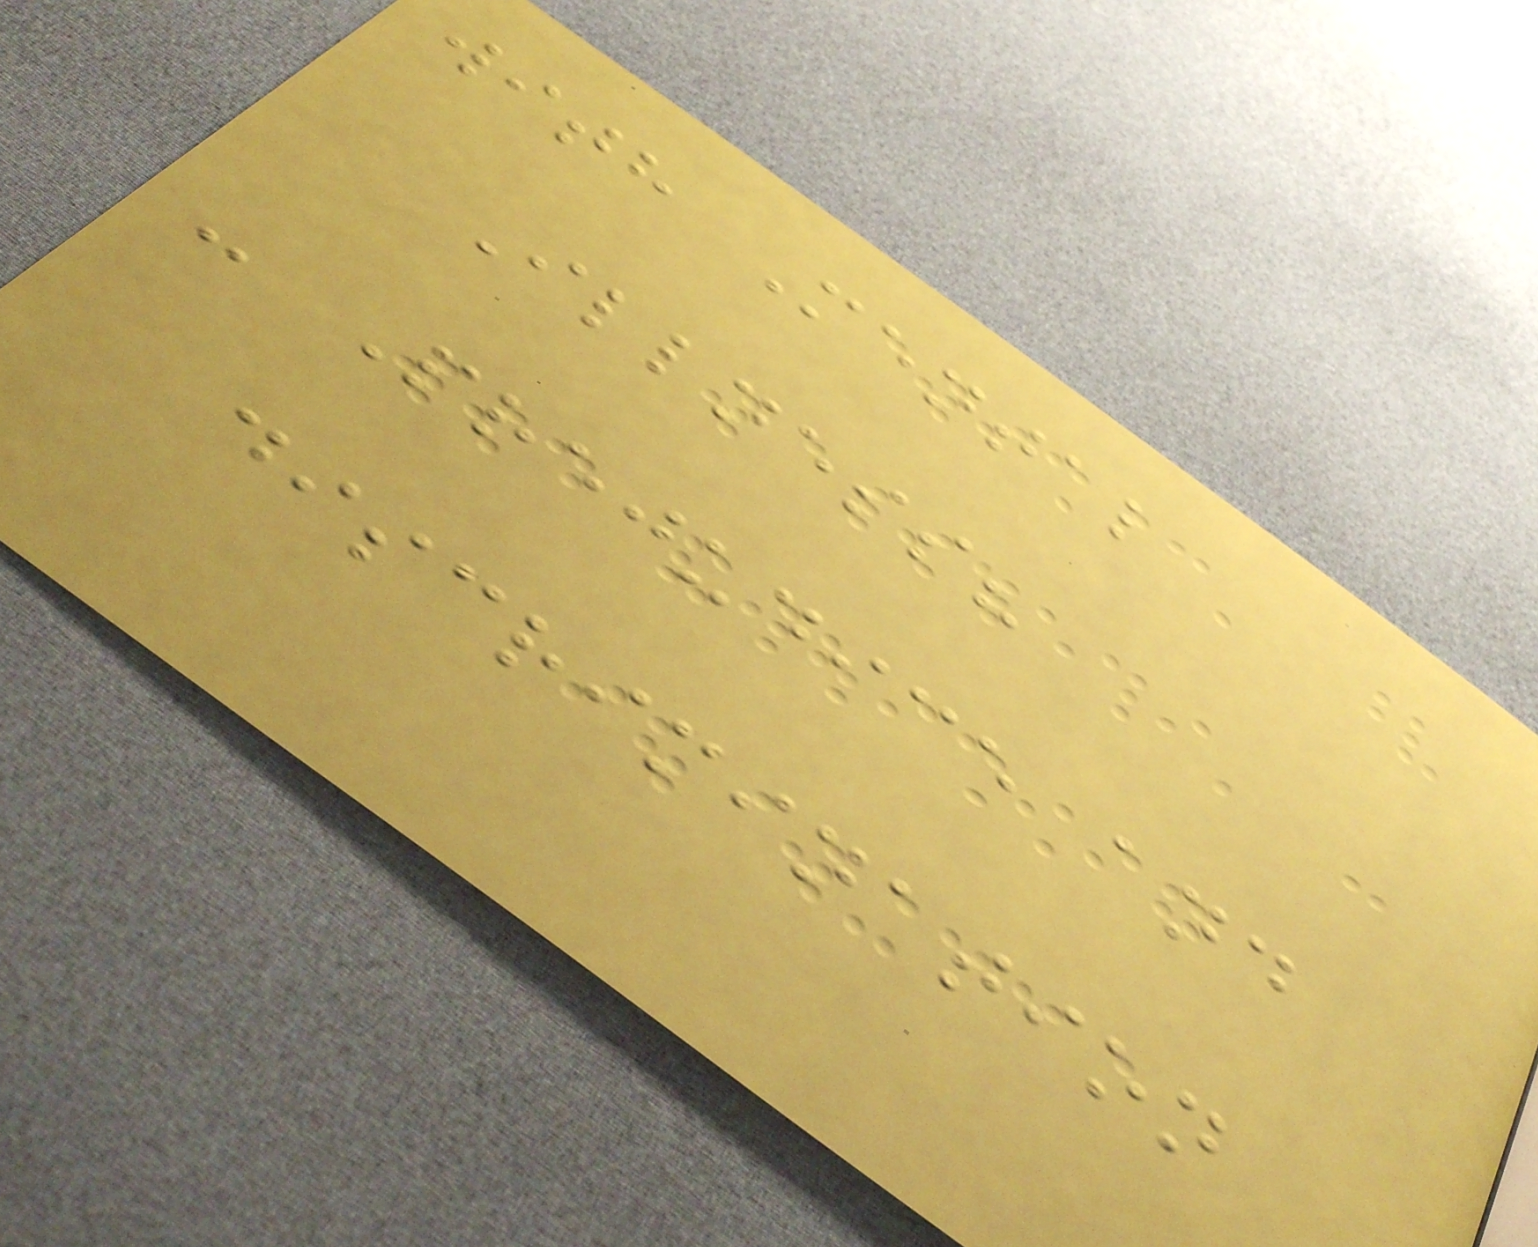with Mental
Illness?
- Prejudice and
discrimination
